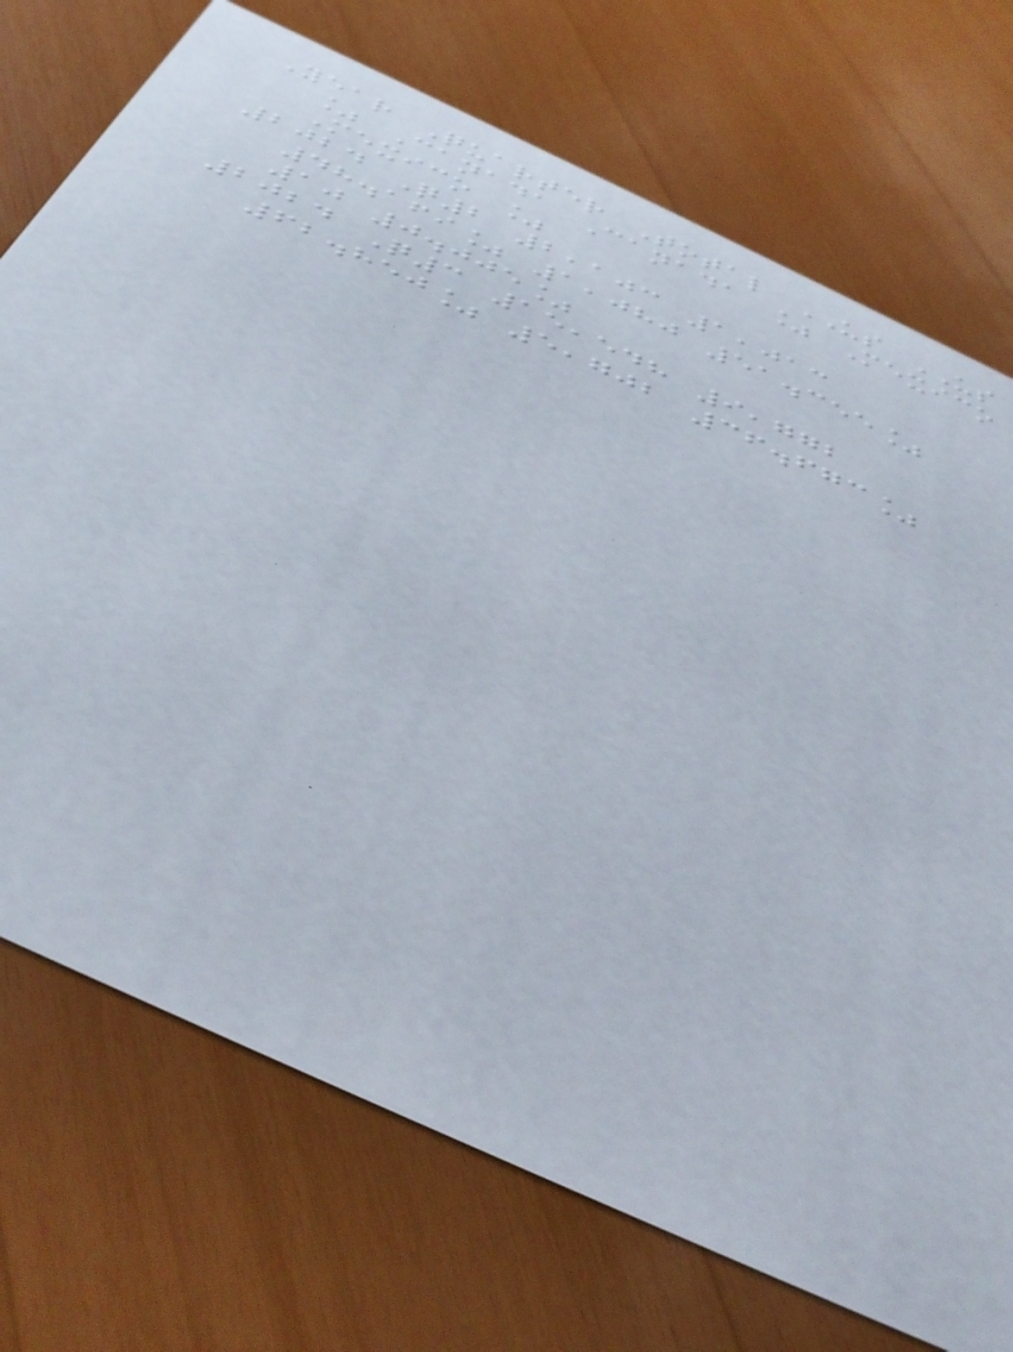Year Quarter Total US US
% Canada Canada % Mexico
Mexico %
2024 Q2 2,103 1,013
48.169% 1,080 51.355%
10 0.005%
2024 Q3 15,548 9,772
62.850% 5,702 36.673%
